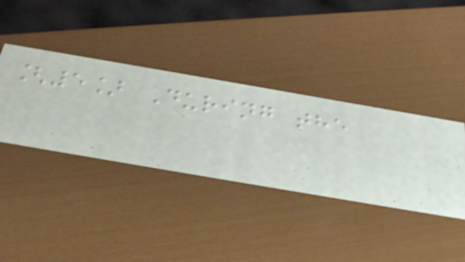[5] During the
